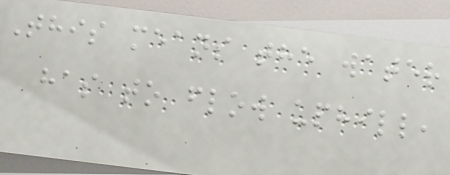This means the water
has to flow uphill,
